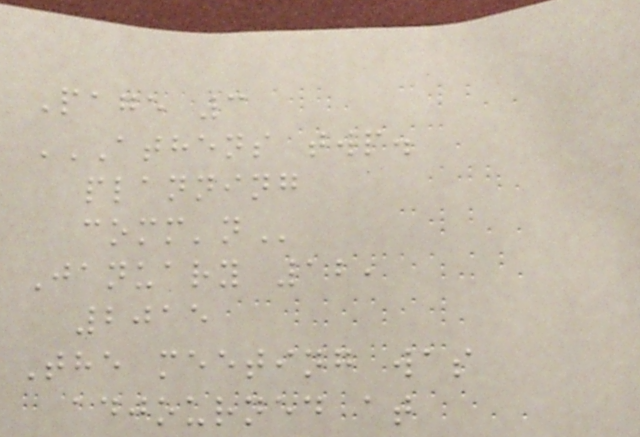Page 3
ATHENS TWP.
PLANNING
COMM'N
January 12,
2015
The meeting was
adjourned at
